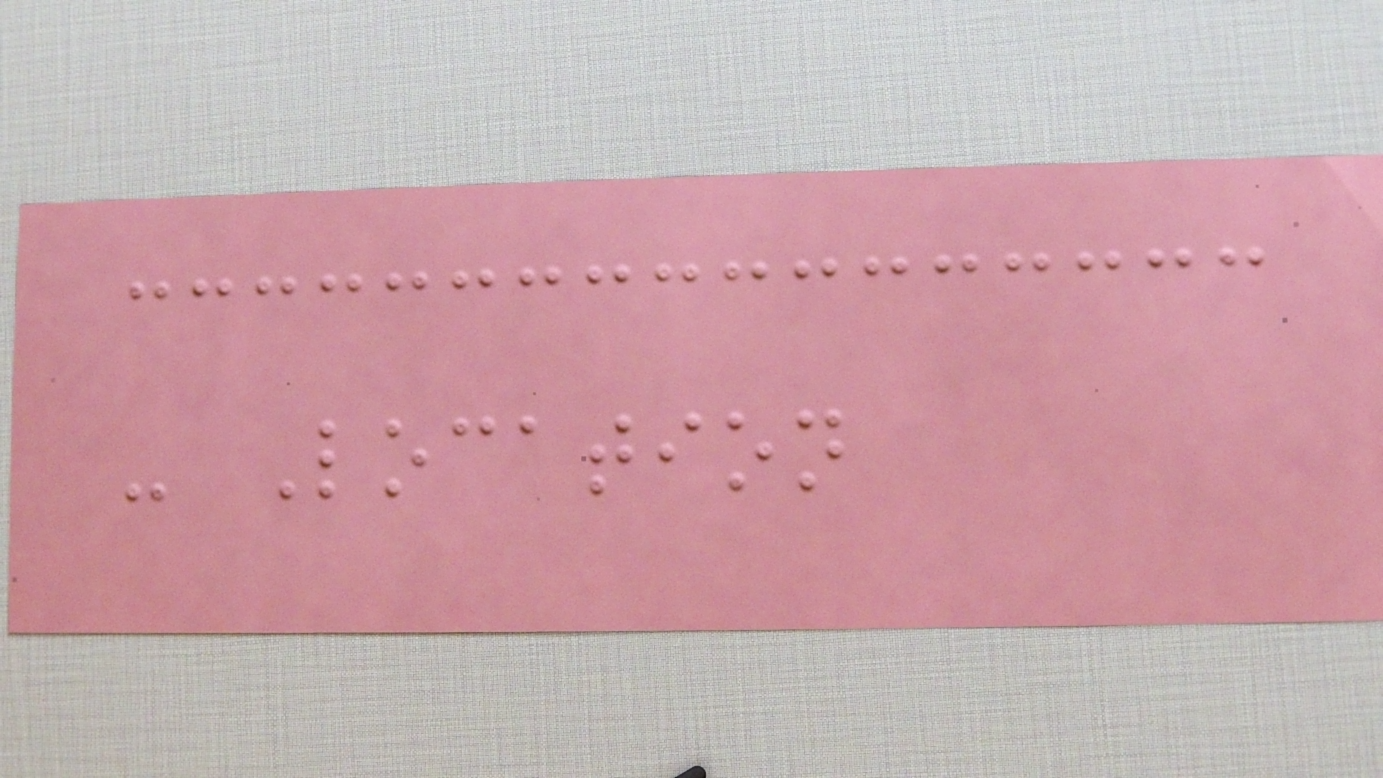- Location
